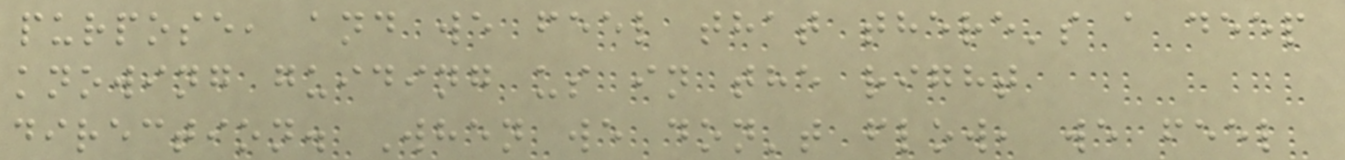purpose, and we feel that there's a deep
knowing guiding us in the right
direction. When we don't flow, we feel
